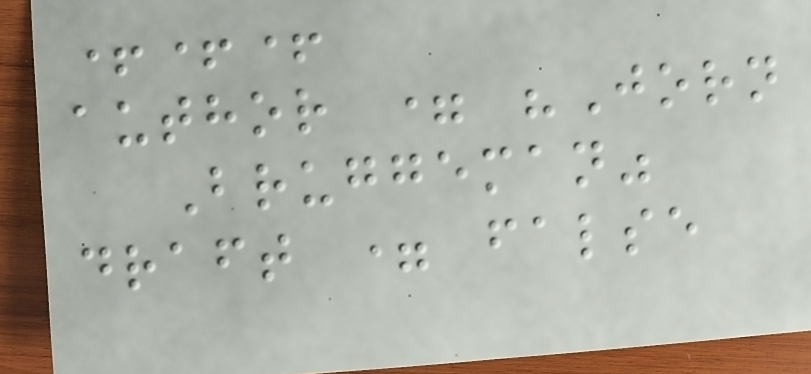+++
author = "Jorn
Bruggeman"
draft = false
